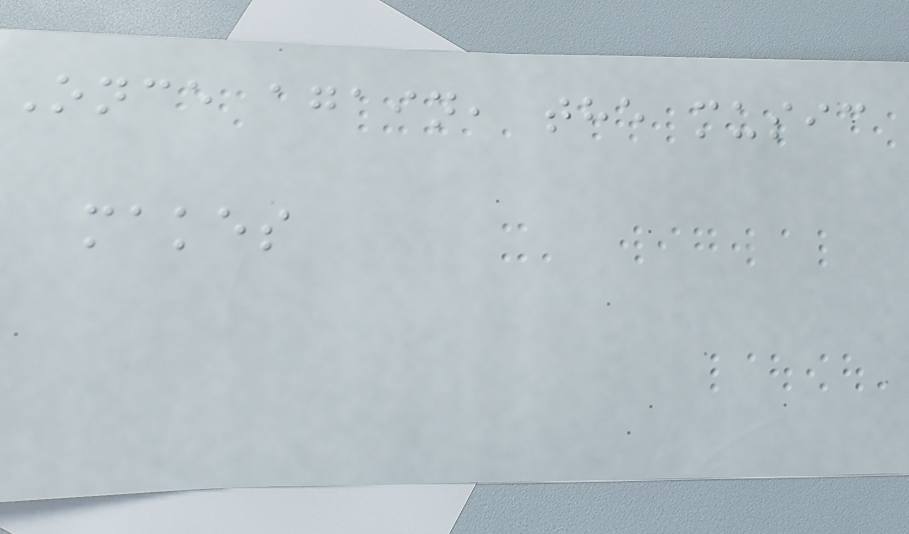Once again, the music
makes
